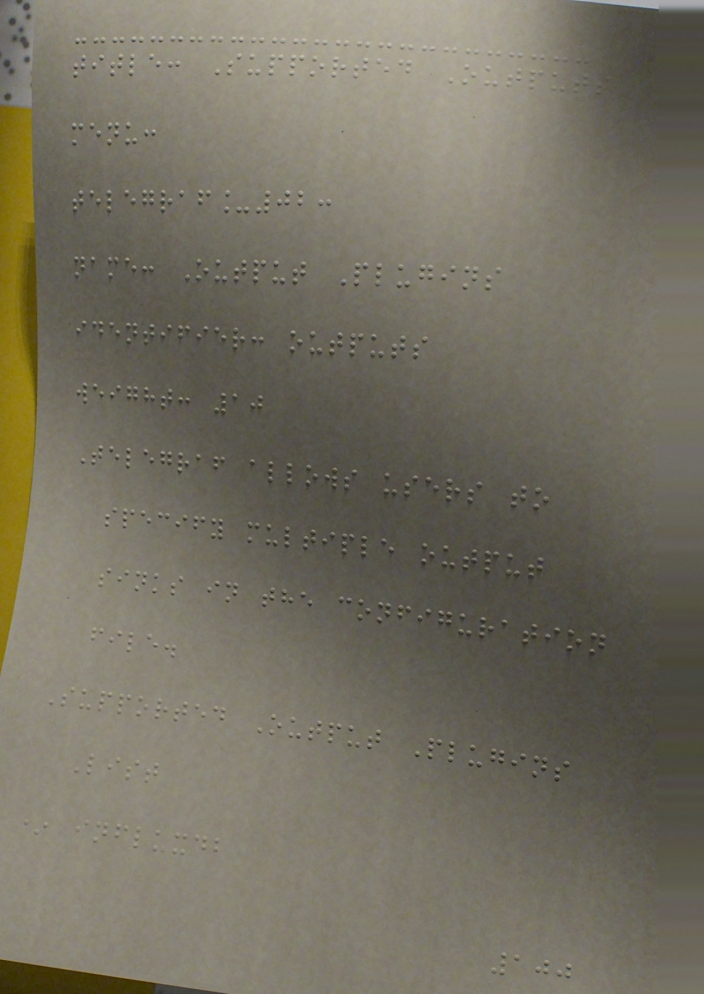title: Supported Outputs
menu:
telegraf_02:
name: Output Plugins
identifier: outputs
weight: 10
Telegraf allows users to
specify multiple output
sinks in the configuration
file.
Supported Output Plugins
List
* influxdb
100
